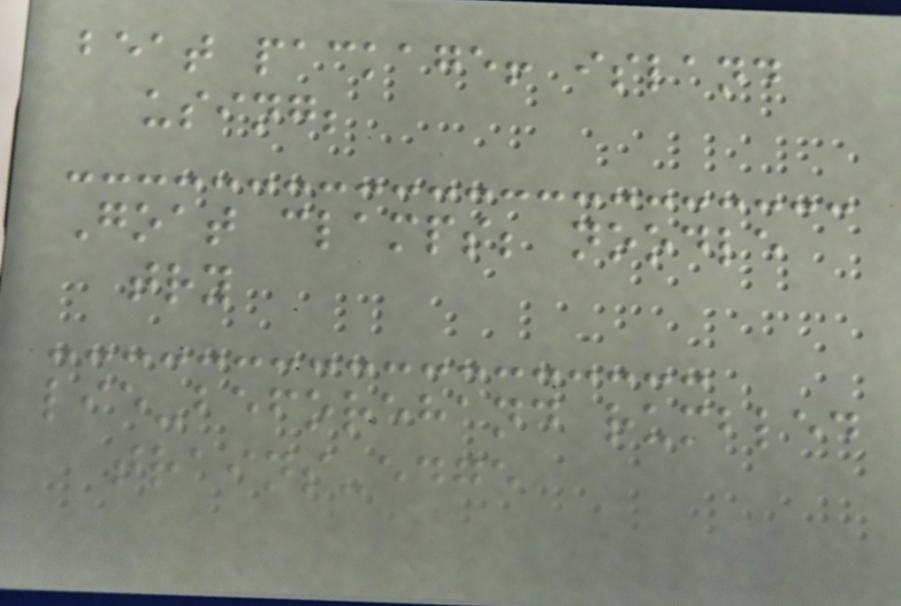beat package! island
using;
Goat clamps; noodle
try
lie-beforehand rumbled
trains-edge
